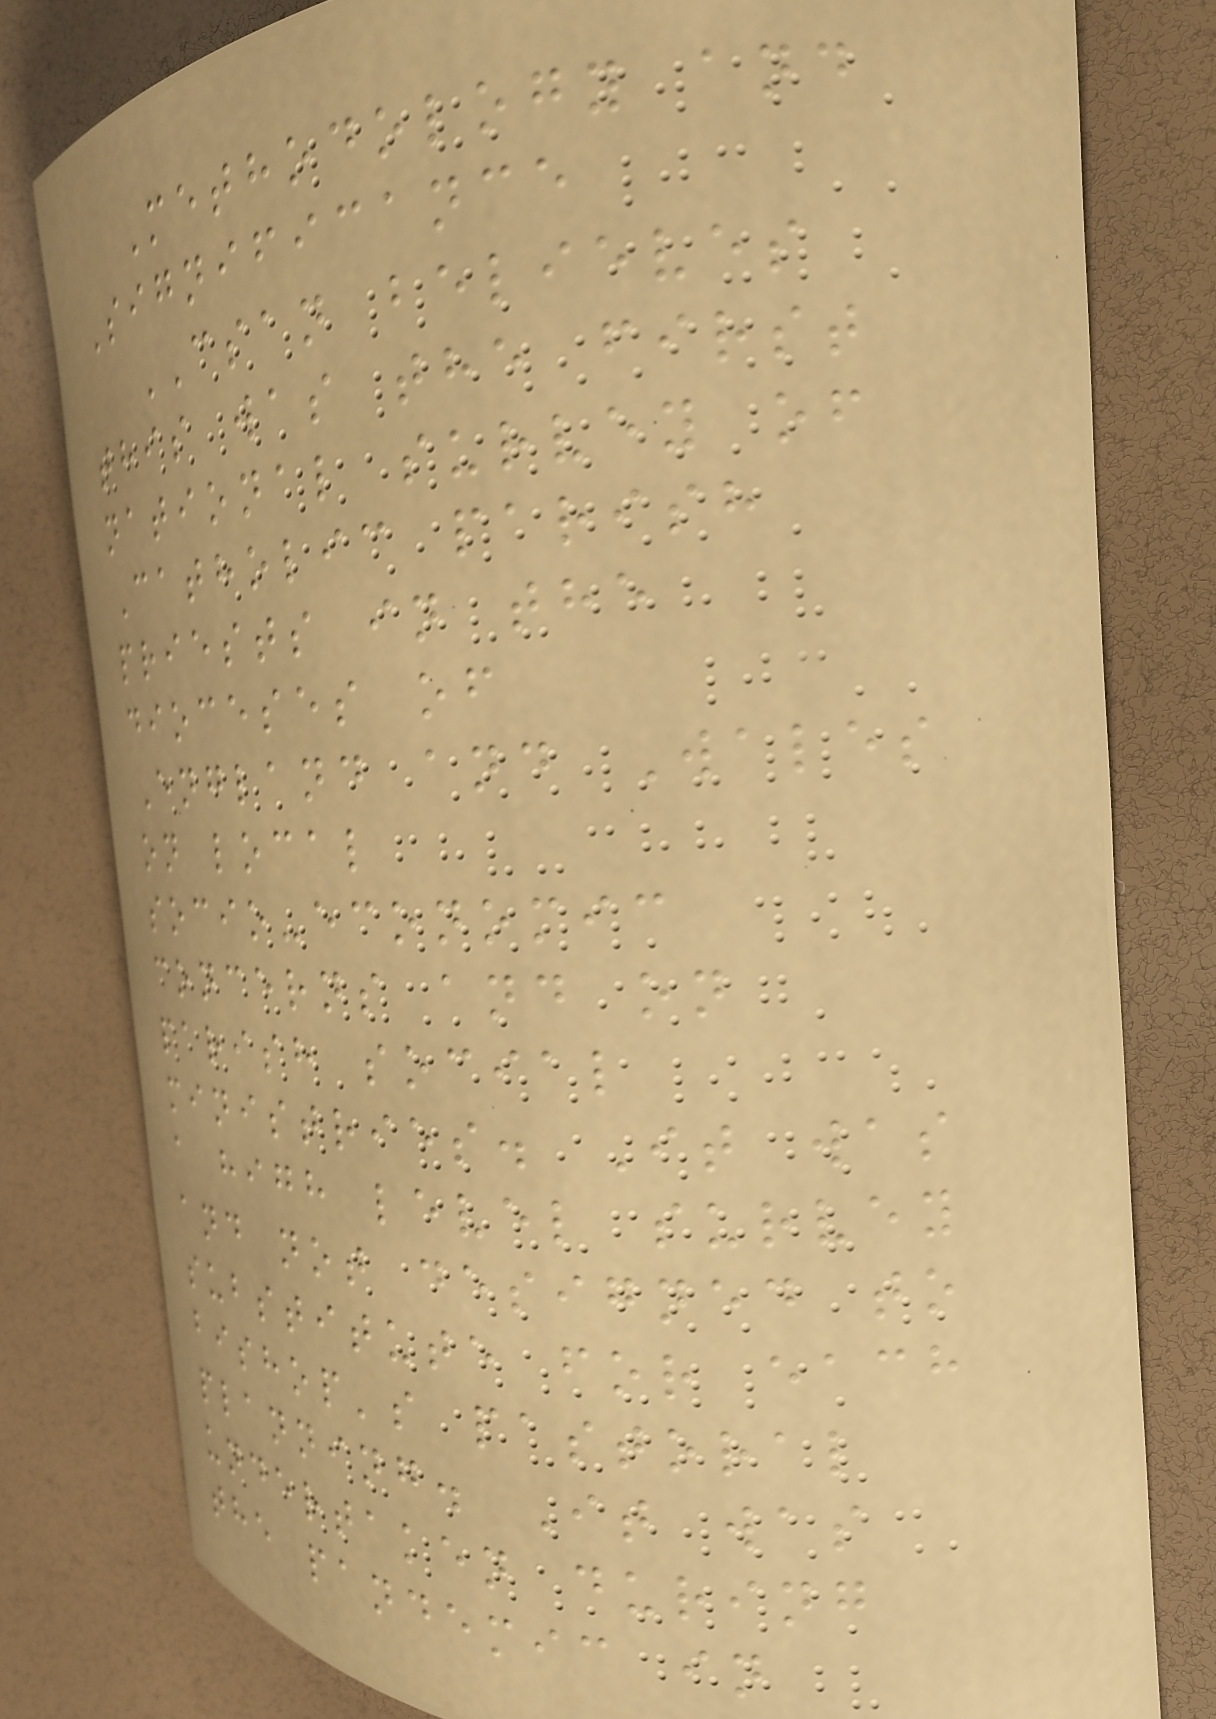Methodology and
Significance
CSAN believes
this was the first
national survey of
Catholic parish
priests in the
dioceses of
England and Wales
on local
socio-economic
concerns and on
parish social
ministries. It was
a high level survey
and not designed to
substitute for each
bishop's pastoral
planning. It was
undertaken during
the pandemic in
